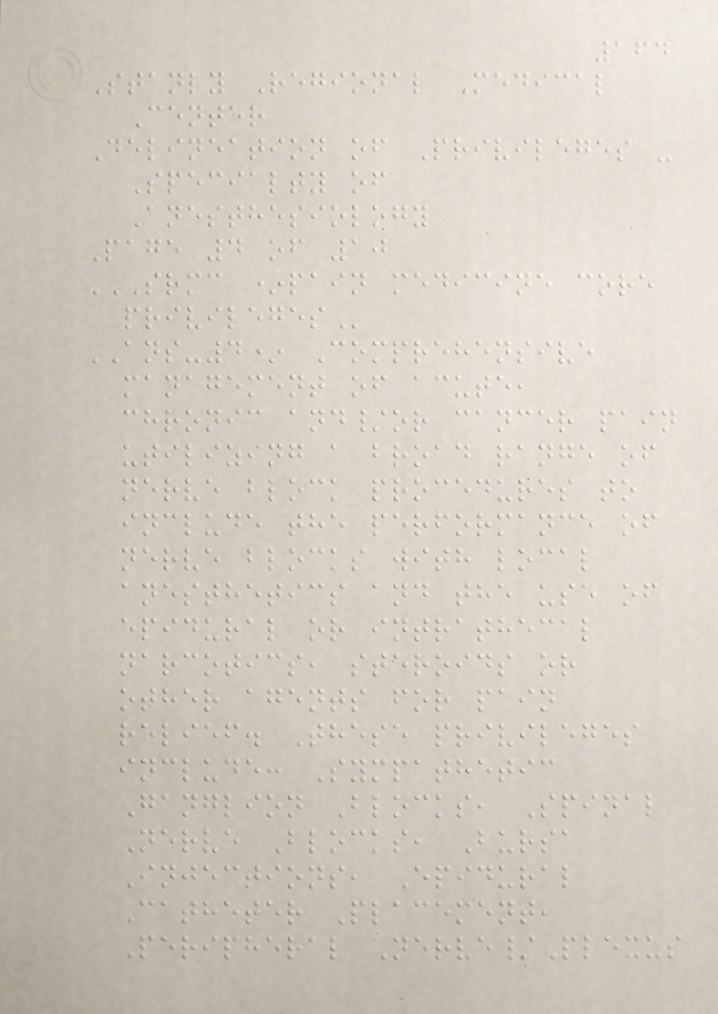164
Stanly Regional Medical
Center
Delineation of Privileges -
Specialty of
Anesthesiology
Page 4 of 10
SRMC *PAIN MEDICINE CORE
PRIVILEGES
ANS-4* Comprehensive
management of acute,
chronic and/or cancer pain
utilizing a broad range of
nerve block procedures to
include the performance of
nerve blocks with local
anesthetics and the use of
epidural or intrathecal
narcotics, steroids or
other agents for pain
relief. These privileges
include: Sympathetic
Ganglion Blocks, Spinal
Nerve Blocks, Bursa
Injections, Epidural
Catheter Placement,
Peripheral Nerve/Plexus
